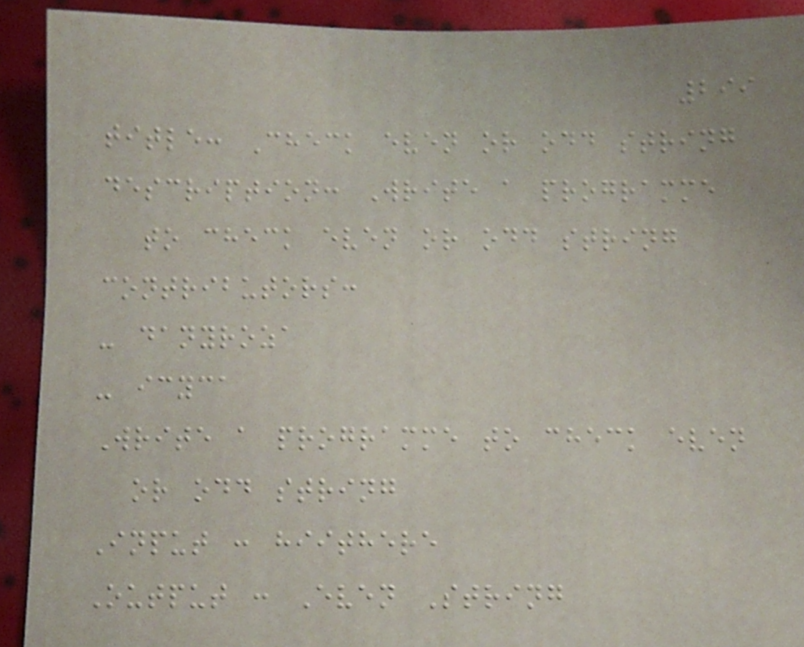299
title: Check even or odd string
description: Write a programme
to check even or odd string
contributors:
- danyroza
- icyca
Write a programme to check even
or odd string
Input : hiithere
Output : Even String
